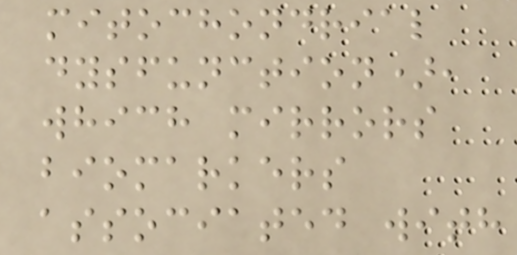mitochondrial
dysfunction),
which mirrors
biomarkers
associated with
